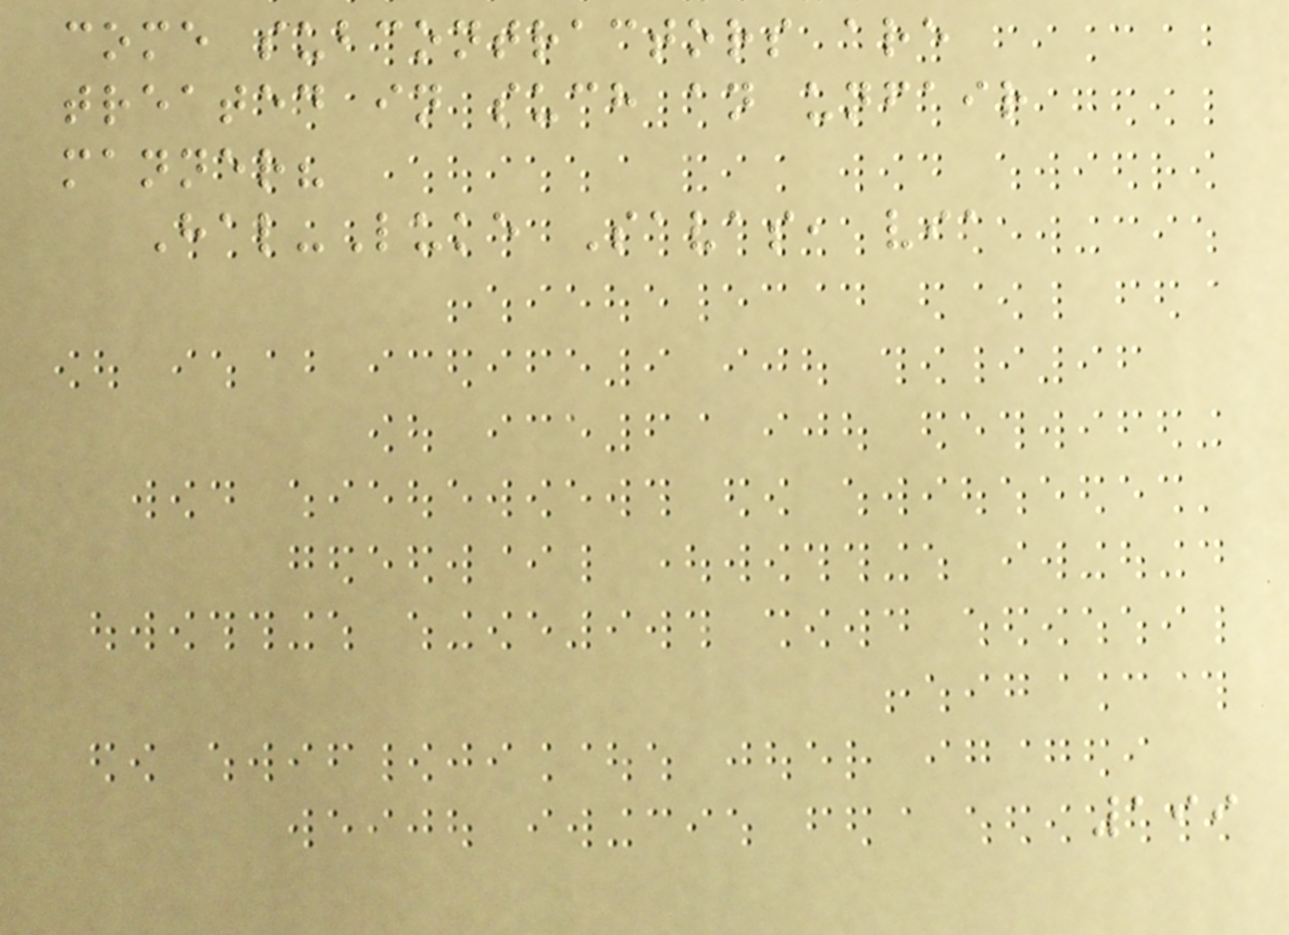come subcontractors are
treated in such an unfair
manner?
Hal-Luke Savas, via
199
